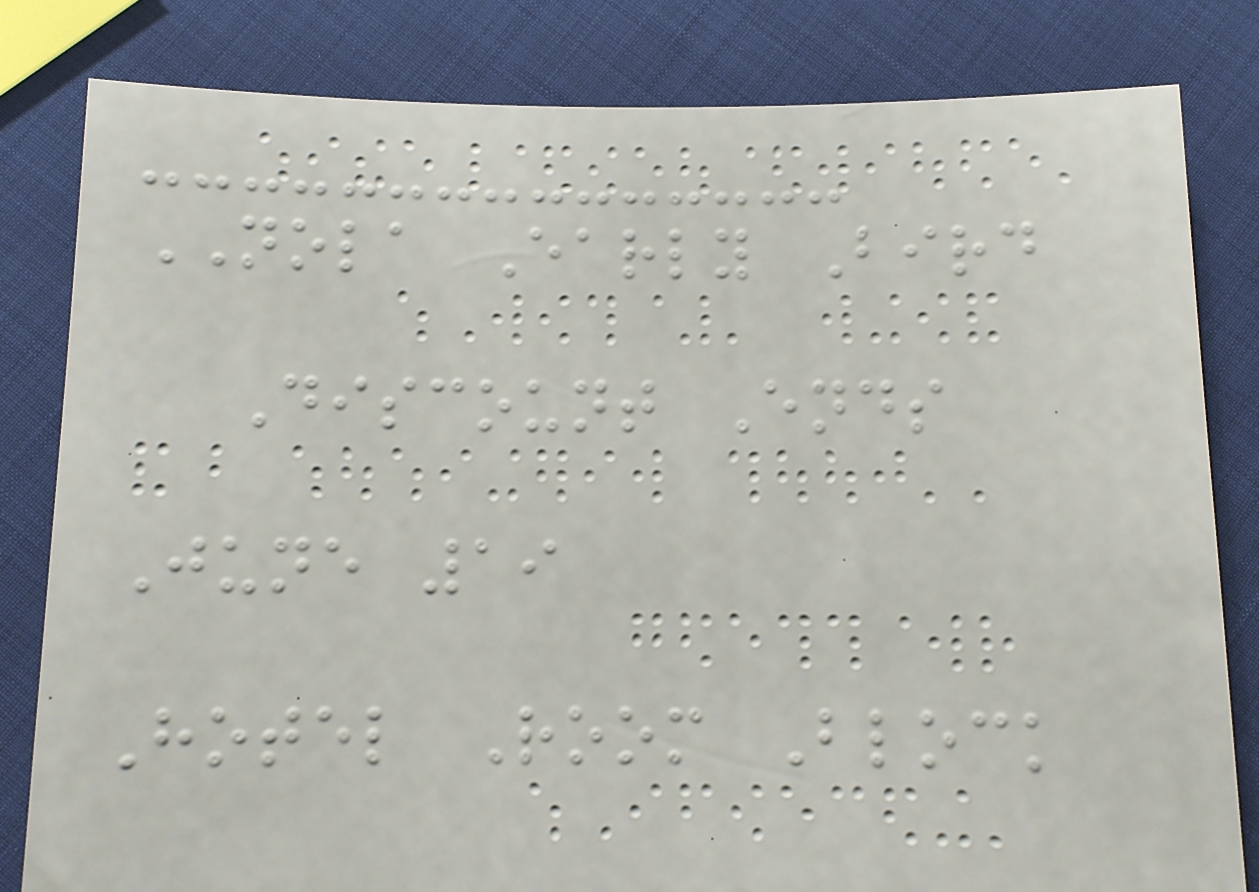NOLA Early Bird
Discount Ends
June 19
Hotel Room Block
